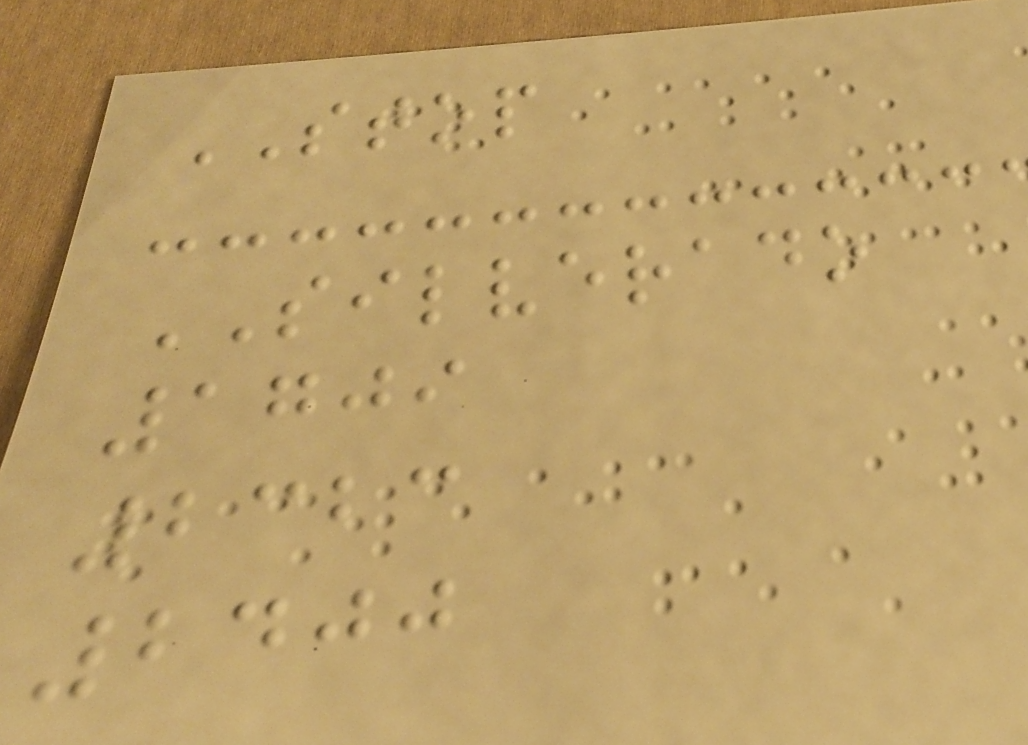STOP
SILVERADO
1709
2323
2400
